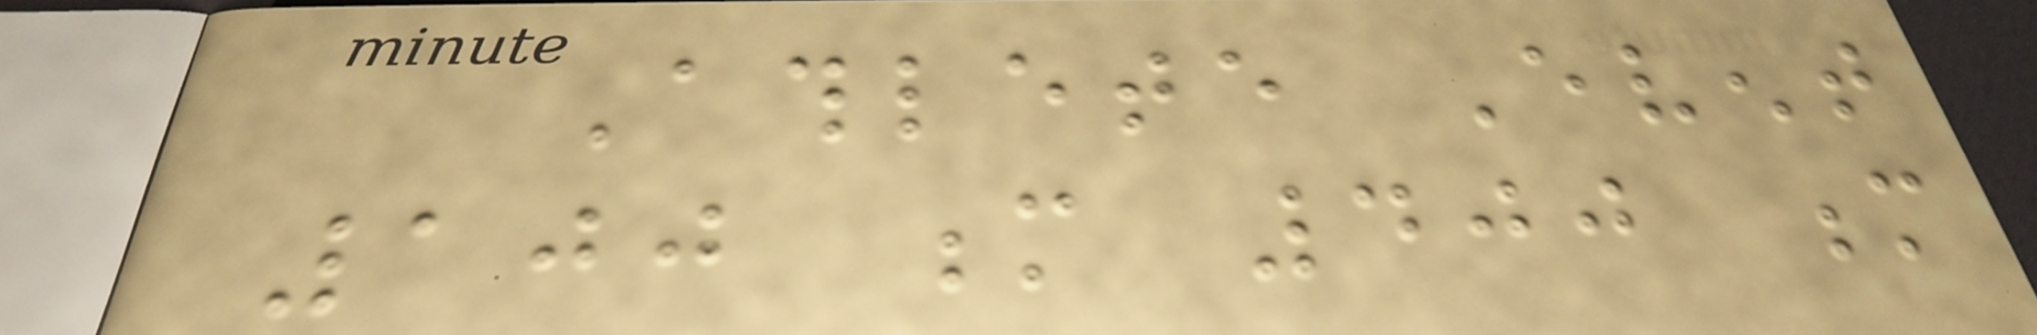Athlete Event
100 m 400 m
